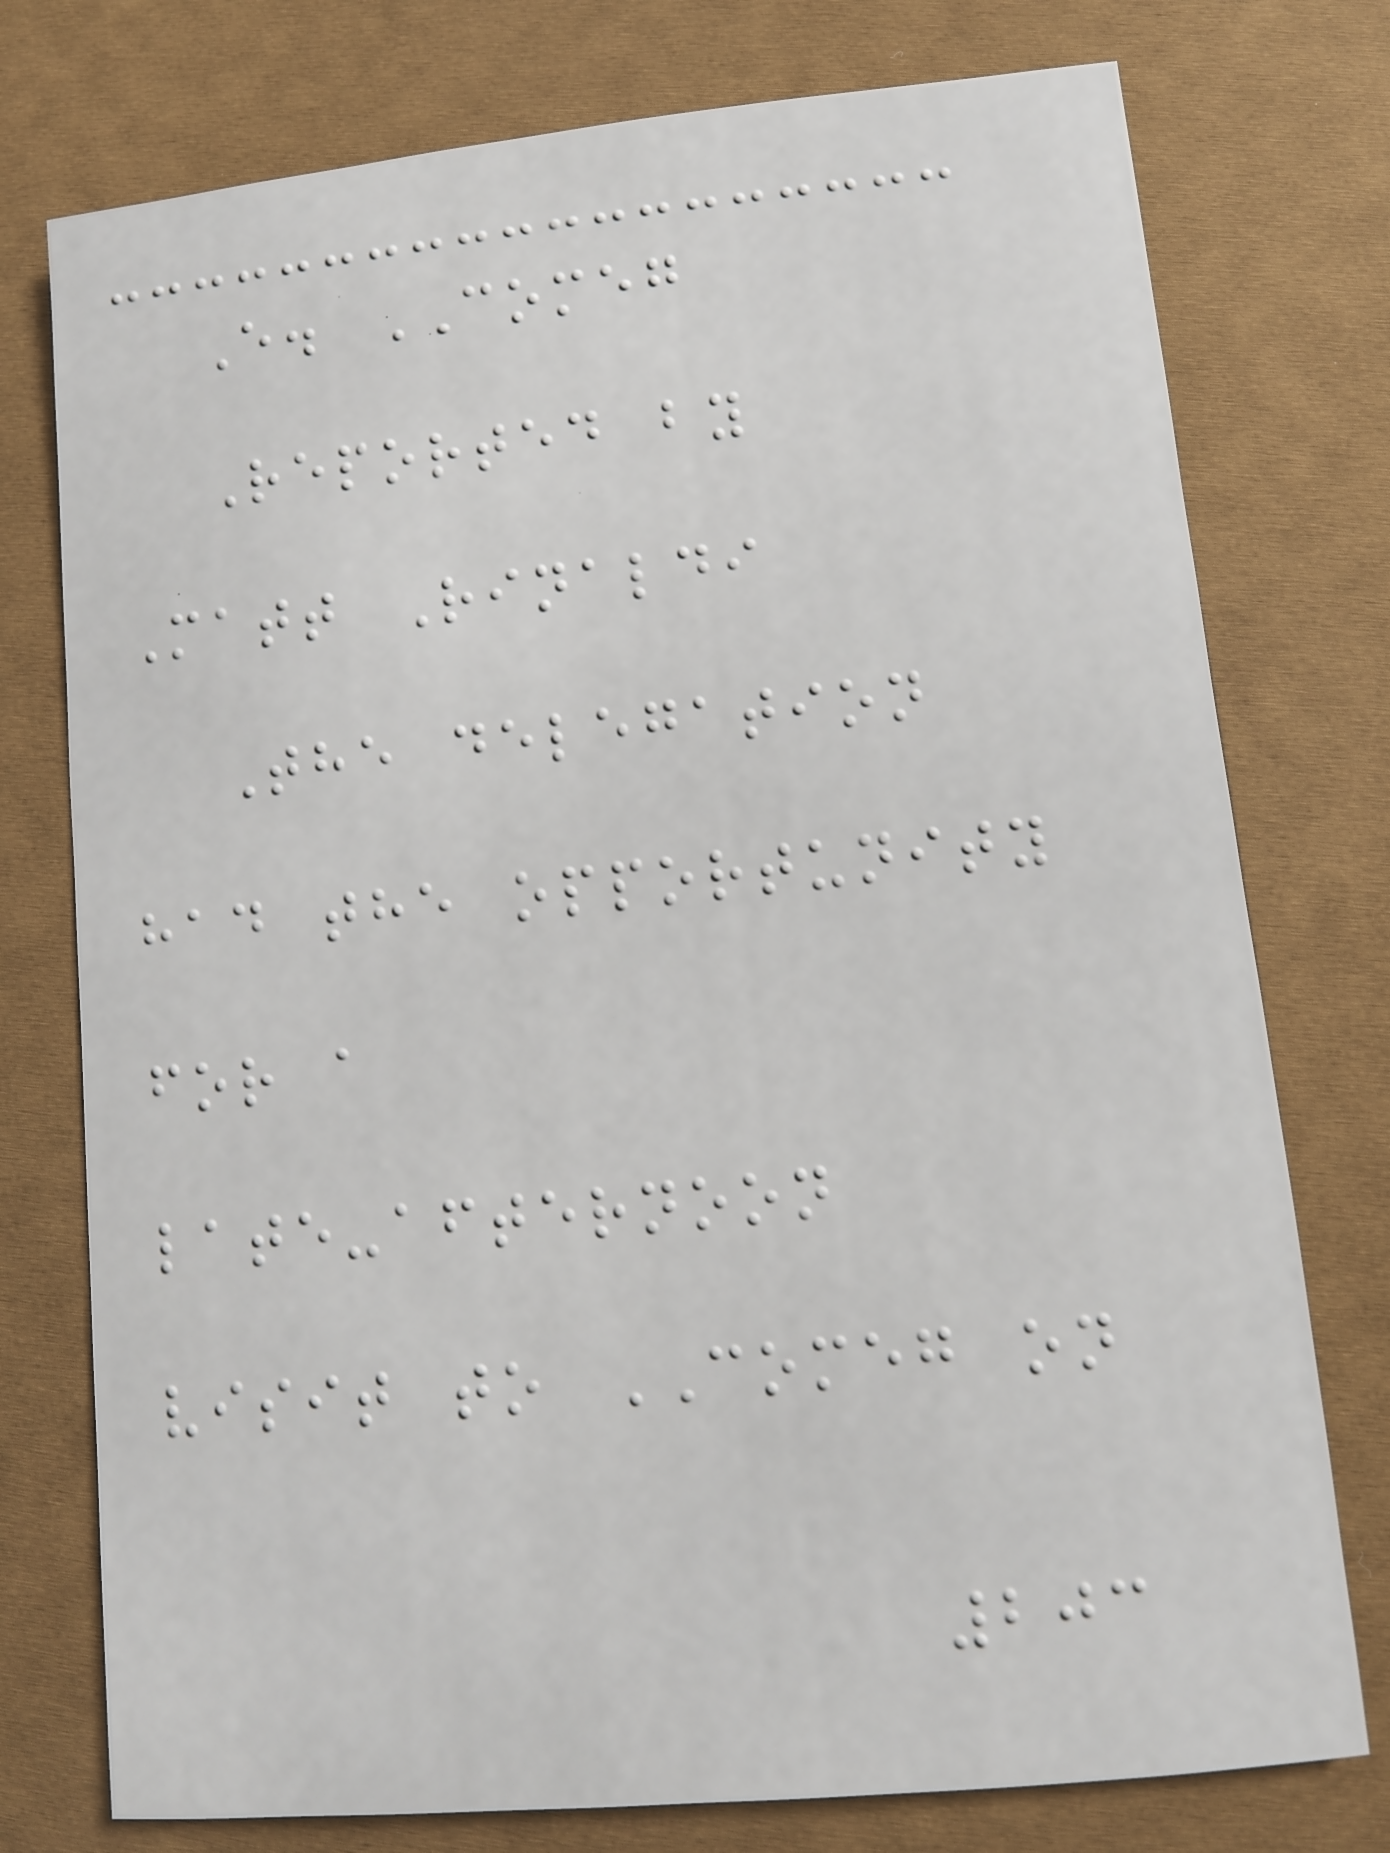E. COMEG
Reported by
Matt Rinaldi
The delegation
had the opportunity
for a
late-afternoon
visit to COMEG on
203
